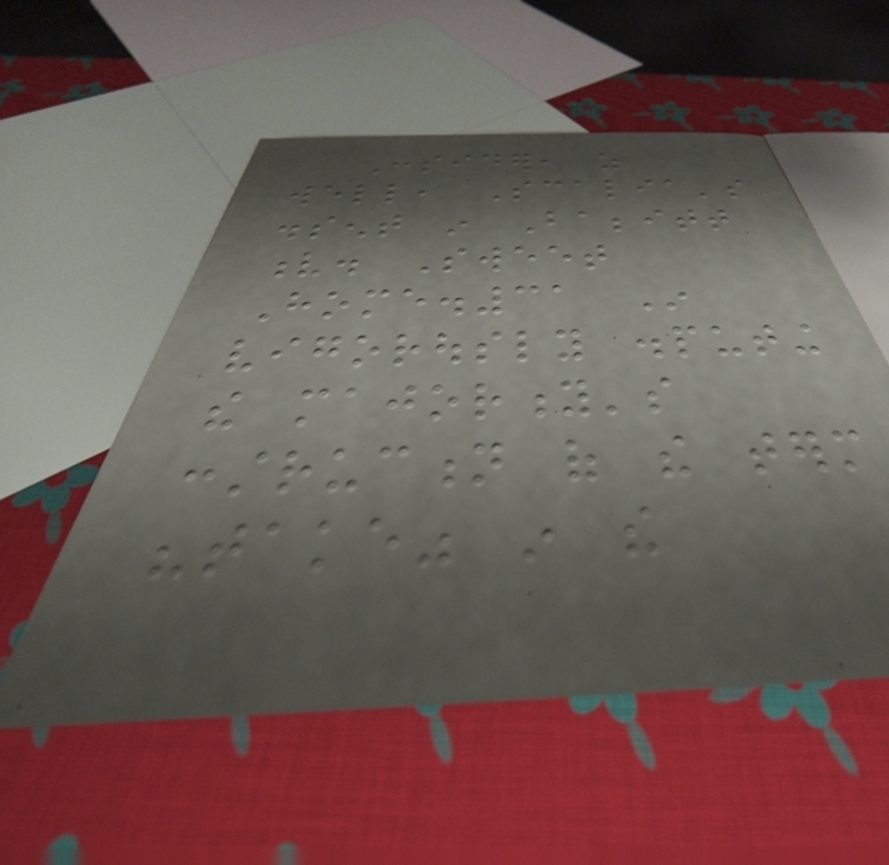Consider, as
well, Scalia's
dissent in Babbitt
v. Sweet
Home.31 In
vigorously disputing
the majority's
construction of the term
"take" in the
